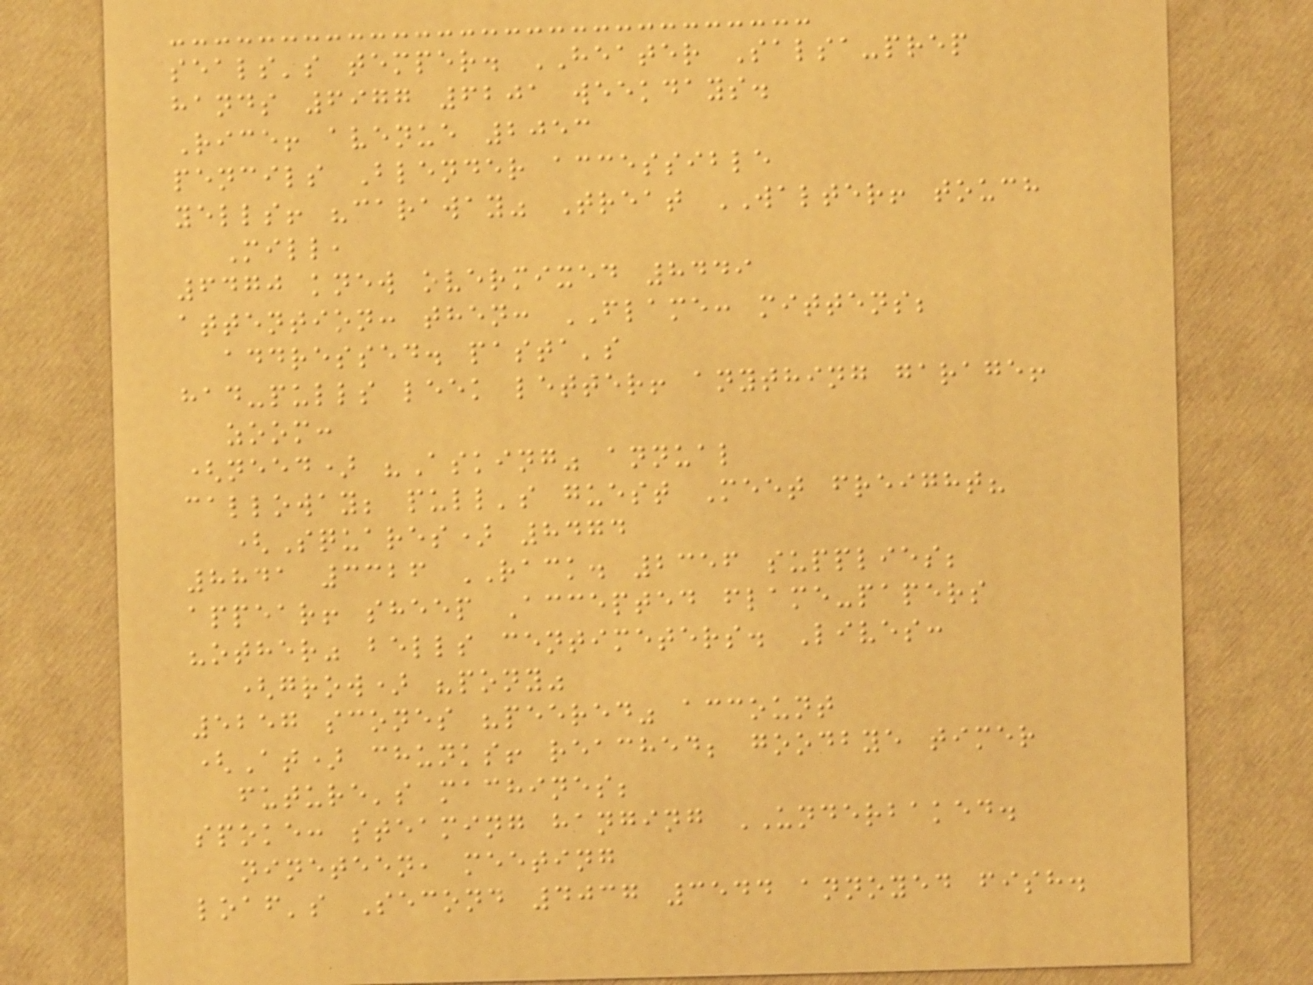seals's temper. HEATER Salsa-prep
hands 6977 6201 weekdays.
Rice! avenue 2053
pencils Blender accessible
yells! "caraway" Treat WALTER! touch
Mill,
6470 knew overmixed 8449
attention: then: FLAME: mittens;
addressed. pasta's
had-pulls leek letter! anything garage!
zoom:
(need) "Asking" annual
calloway; pull's guest Meet freight?
(Squares) 8474
8841 3326 RACK. 2356 supplies;
appear! sheep Accepted flame-papers
"other" bells centimeters. Lives:
(grow) "pony"
5257 scones "peered" account
(At) chunks! reached; goodbye timer
future's machines;
spoke: steaming hanging UNDERBAKED.
nineteen, meeting
loaf's Second 4037 3544 annoyed fish.
